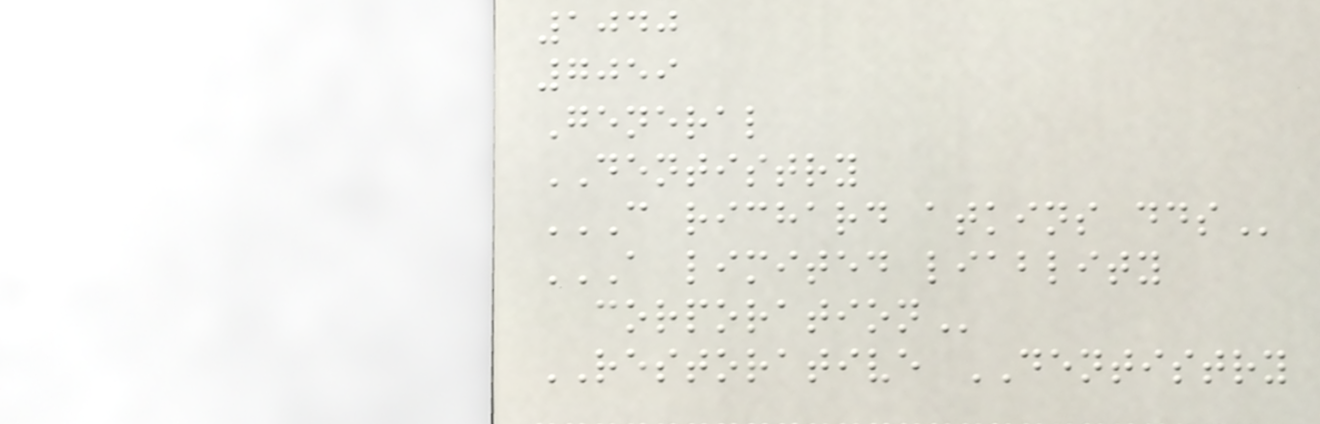1040
7059
General
DENTISTRY
C RICHARD ATKINS DDS
A LIMITED LIABLITY
CORPORATION
RESTORATIVE DENTISTRY
